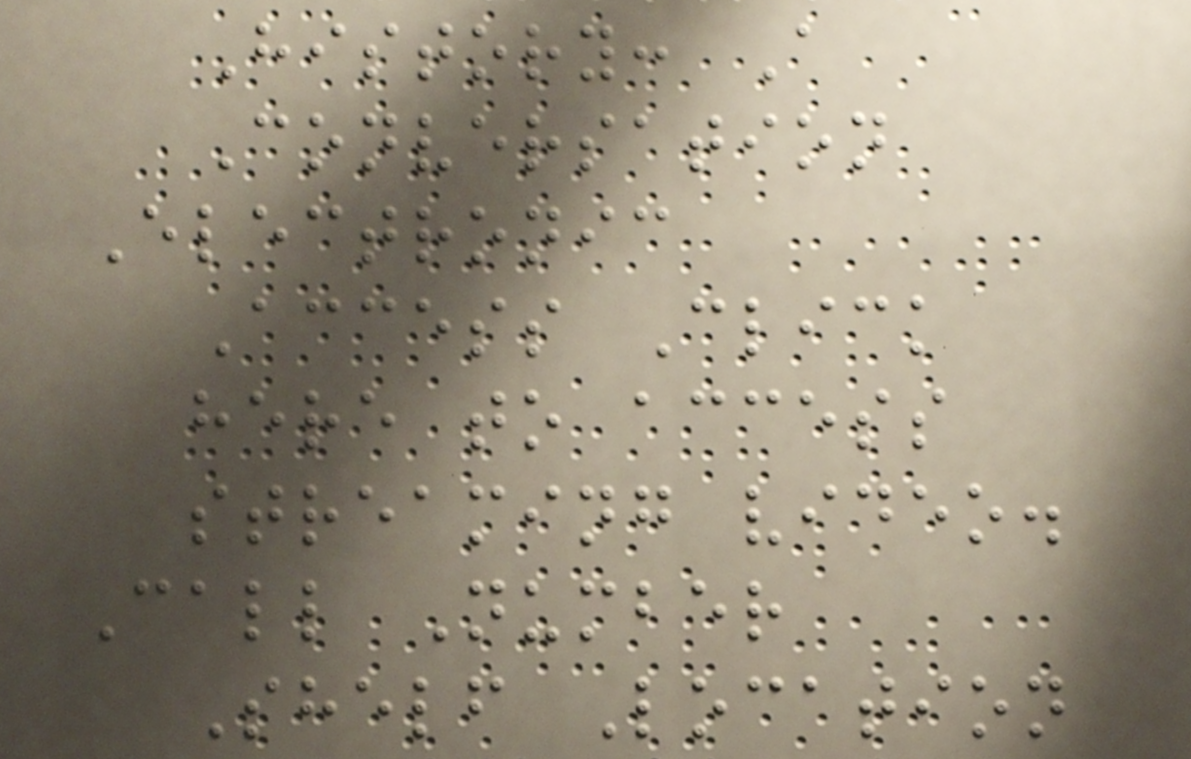History: A
Conversation
Electronic
Access Click
here to access
streaming video.
Call Number
Shelf Location
